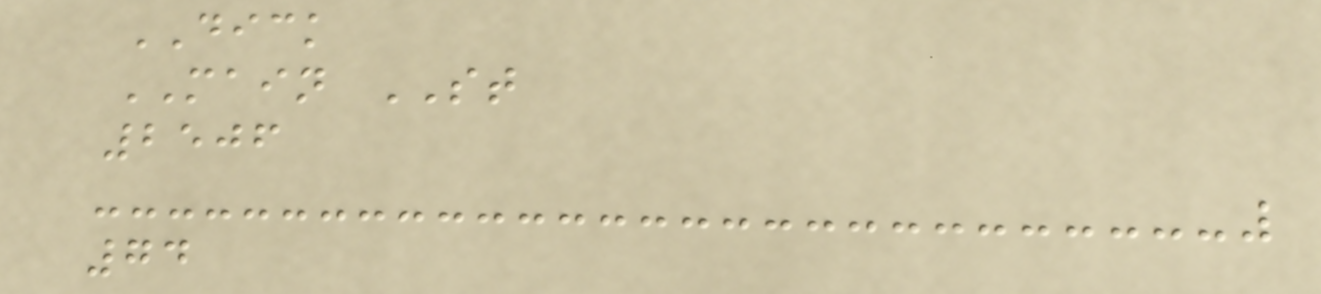DICK
MAIN ST
2506
74
